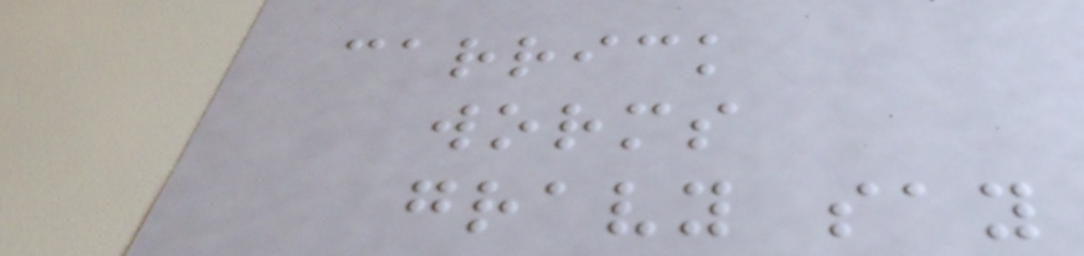carrick
worms
gravy say
